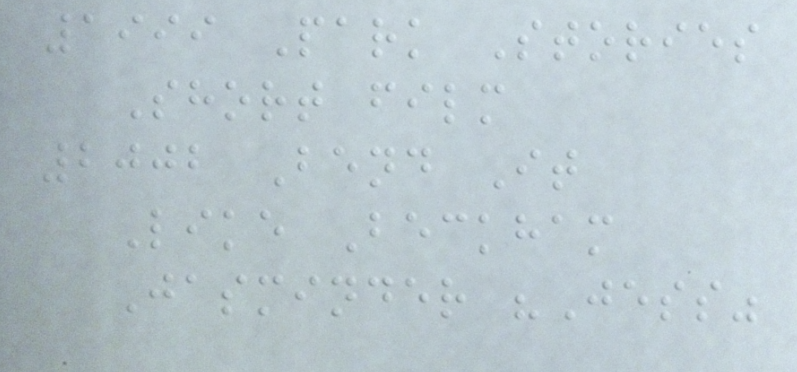1999 Park Stories
Short film
2002 Bend It
Like Beckham
Jasminder "Jess"
